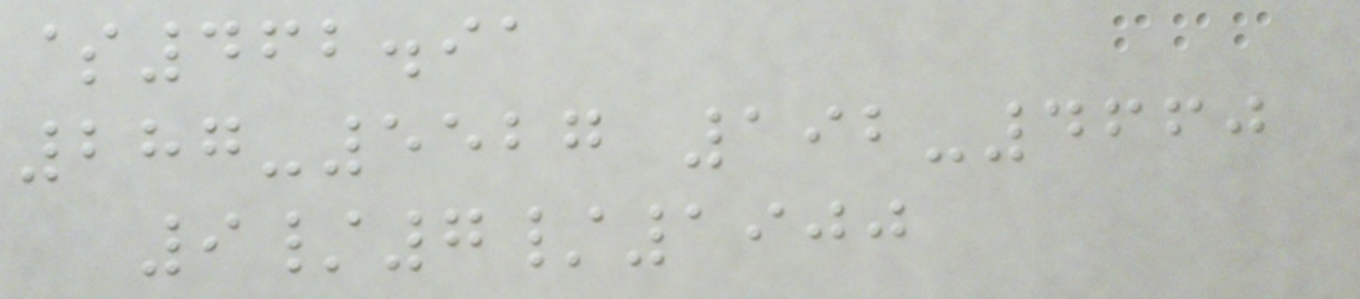$462.91
287-5527 192-4660
9/7/1900
